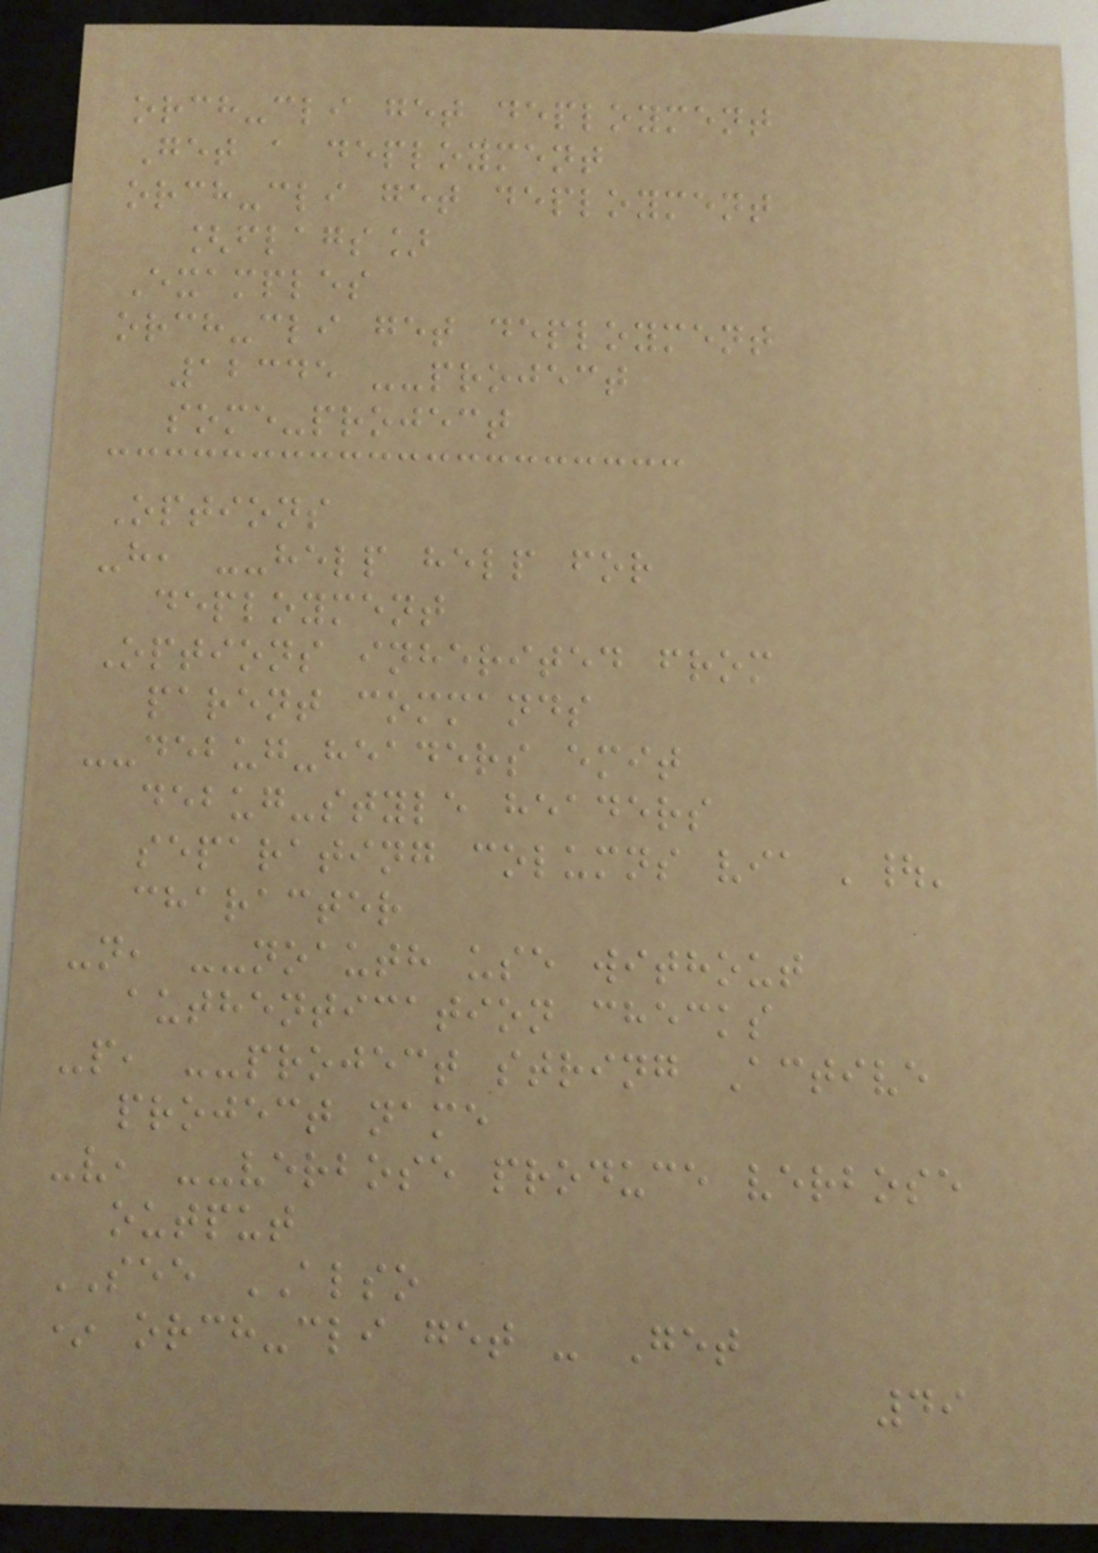orch-cli get deployment
Get a deployment
orch-cli get deployment
[flags]
Examples
orch-cli get deployment
12345 --project
some-project
Options
-h, --help help for
deployment
Options inherited from
parent commands
--debug-headers emit
debug-style headers
separating columns via '|'
character
-n, --noauth use without
authentication checks
-p, --project string Active
project name
-v, --verbose produce verbose
output
SEE ALSO
* orch-cli get - Get
49
